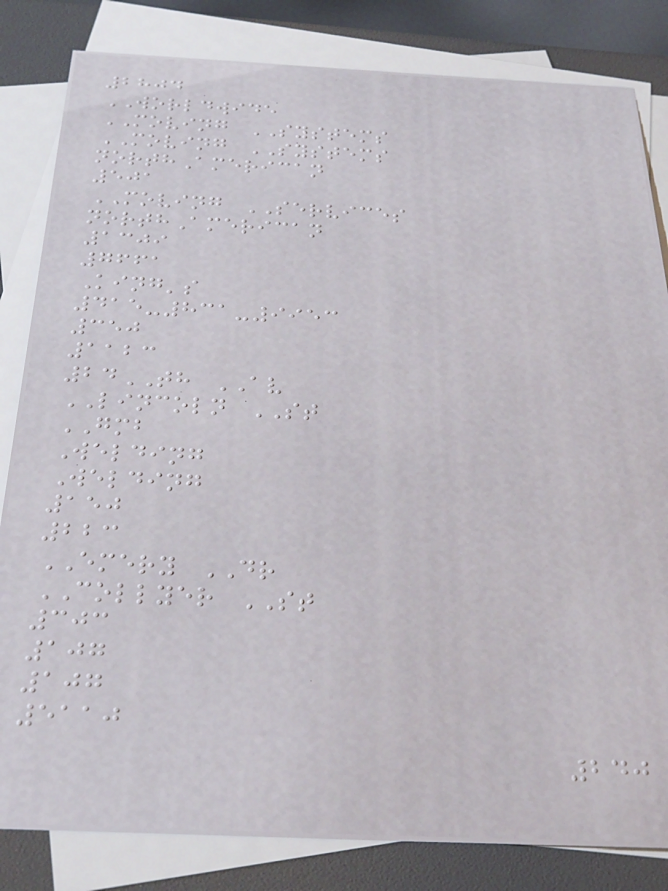2804
WORLDWIDE
MOVING SYSTEMS
MOVING SYSTEMS
northAmerican
501
MOVING SERVICES
northAmerican
1309
7661
King's
415-831-9953
350
1123
24TH AV
LINCOLN ST
GMB
Welding
Welding
150
223
EMERY DR
COLLYER ST
303
107
107
5110
240
